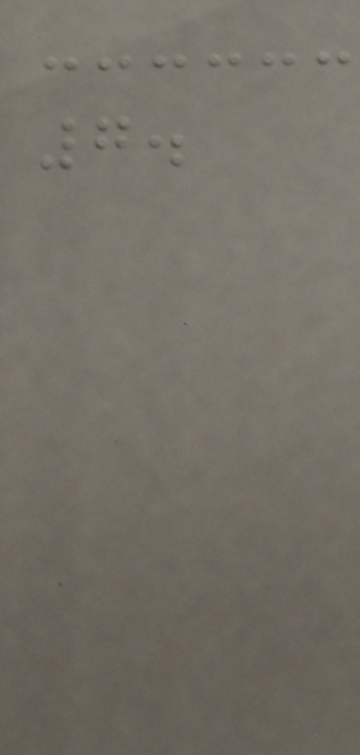7.
